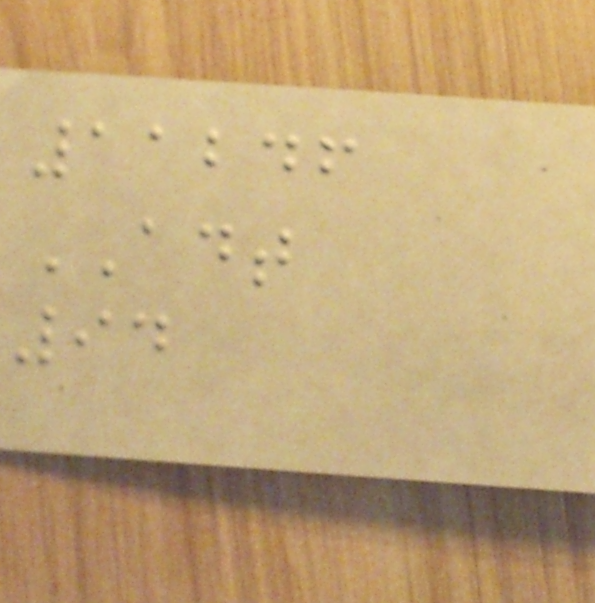11246
ADT
94
